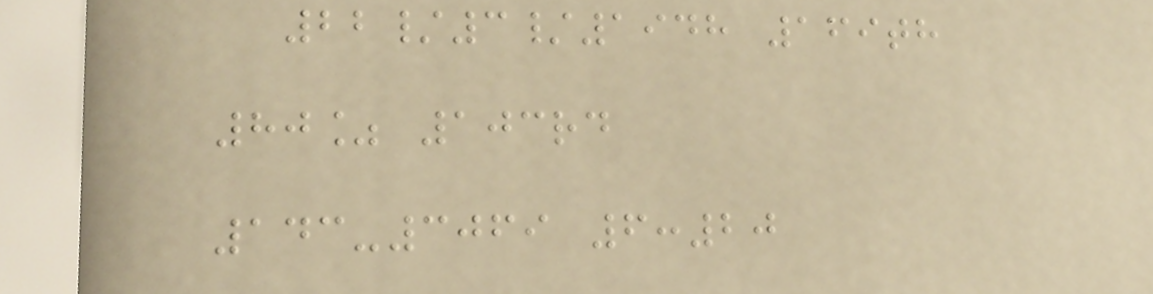22/3/1948 169th
80% 103rd
143-3069 6:20
